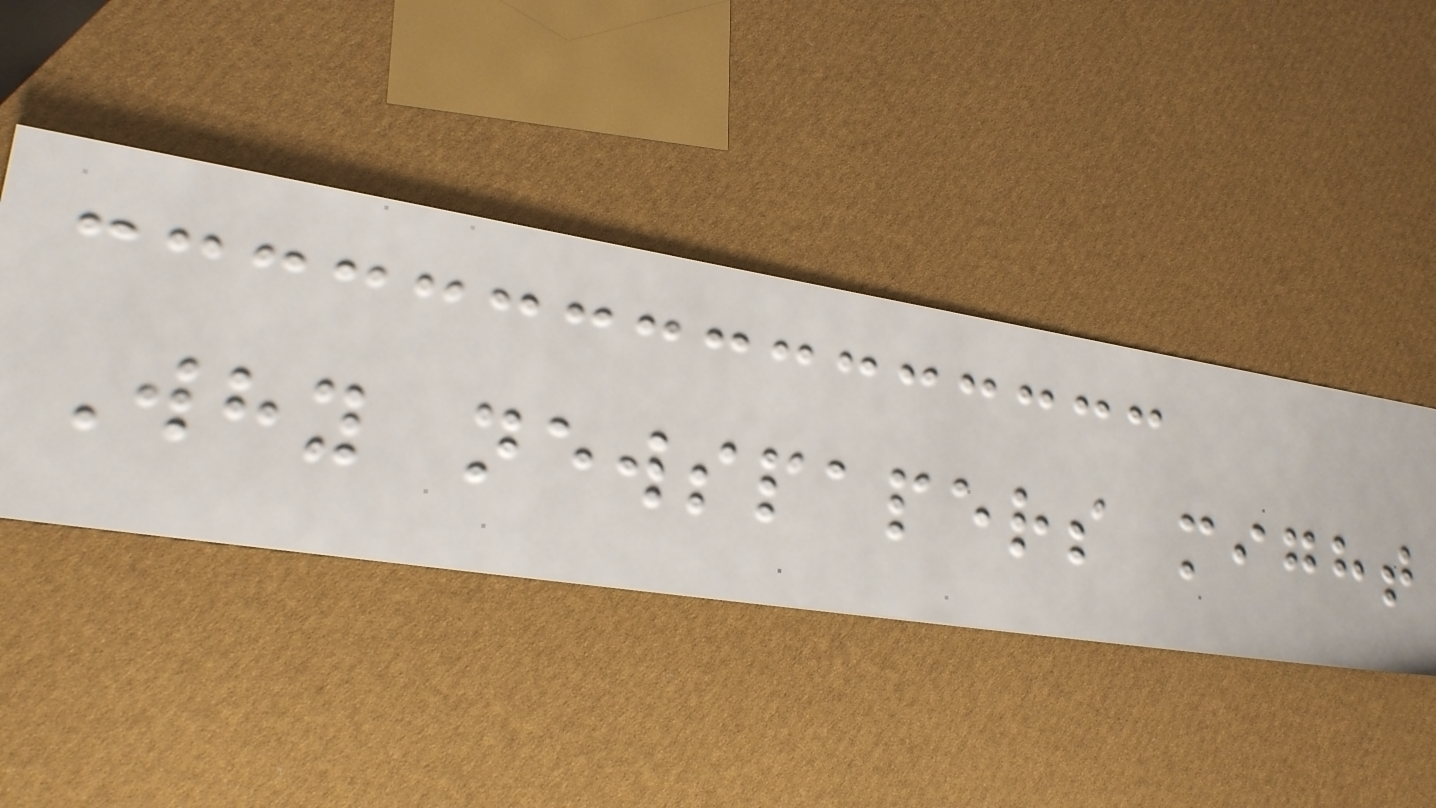Why newspapers might
